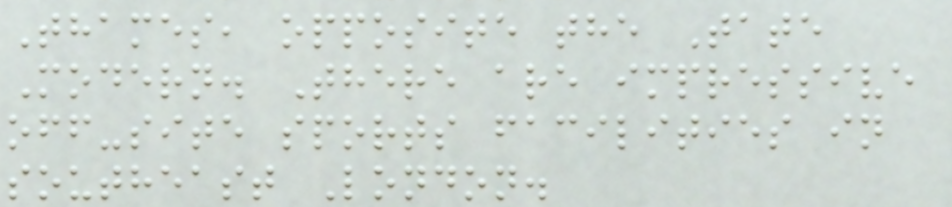Thames, opposite the Tate
Modern. There are impressive
off-site sports facilities in
southeast London.
